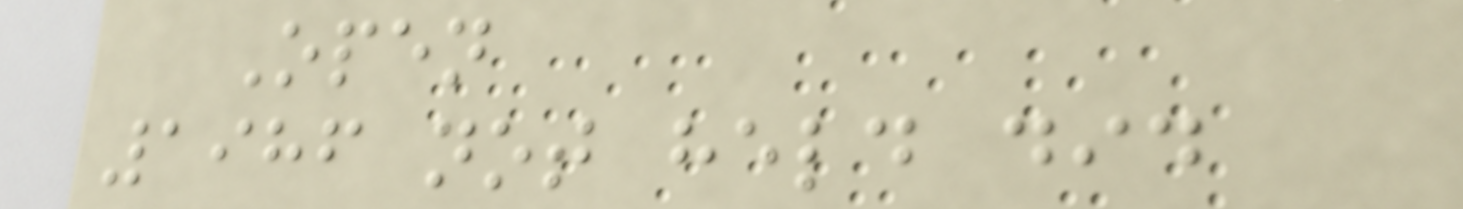Open
1986 not held did
